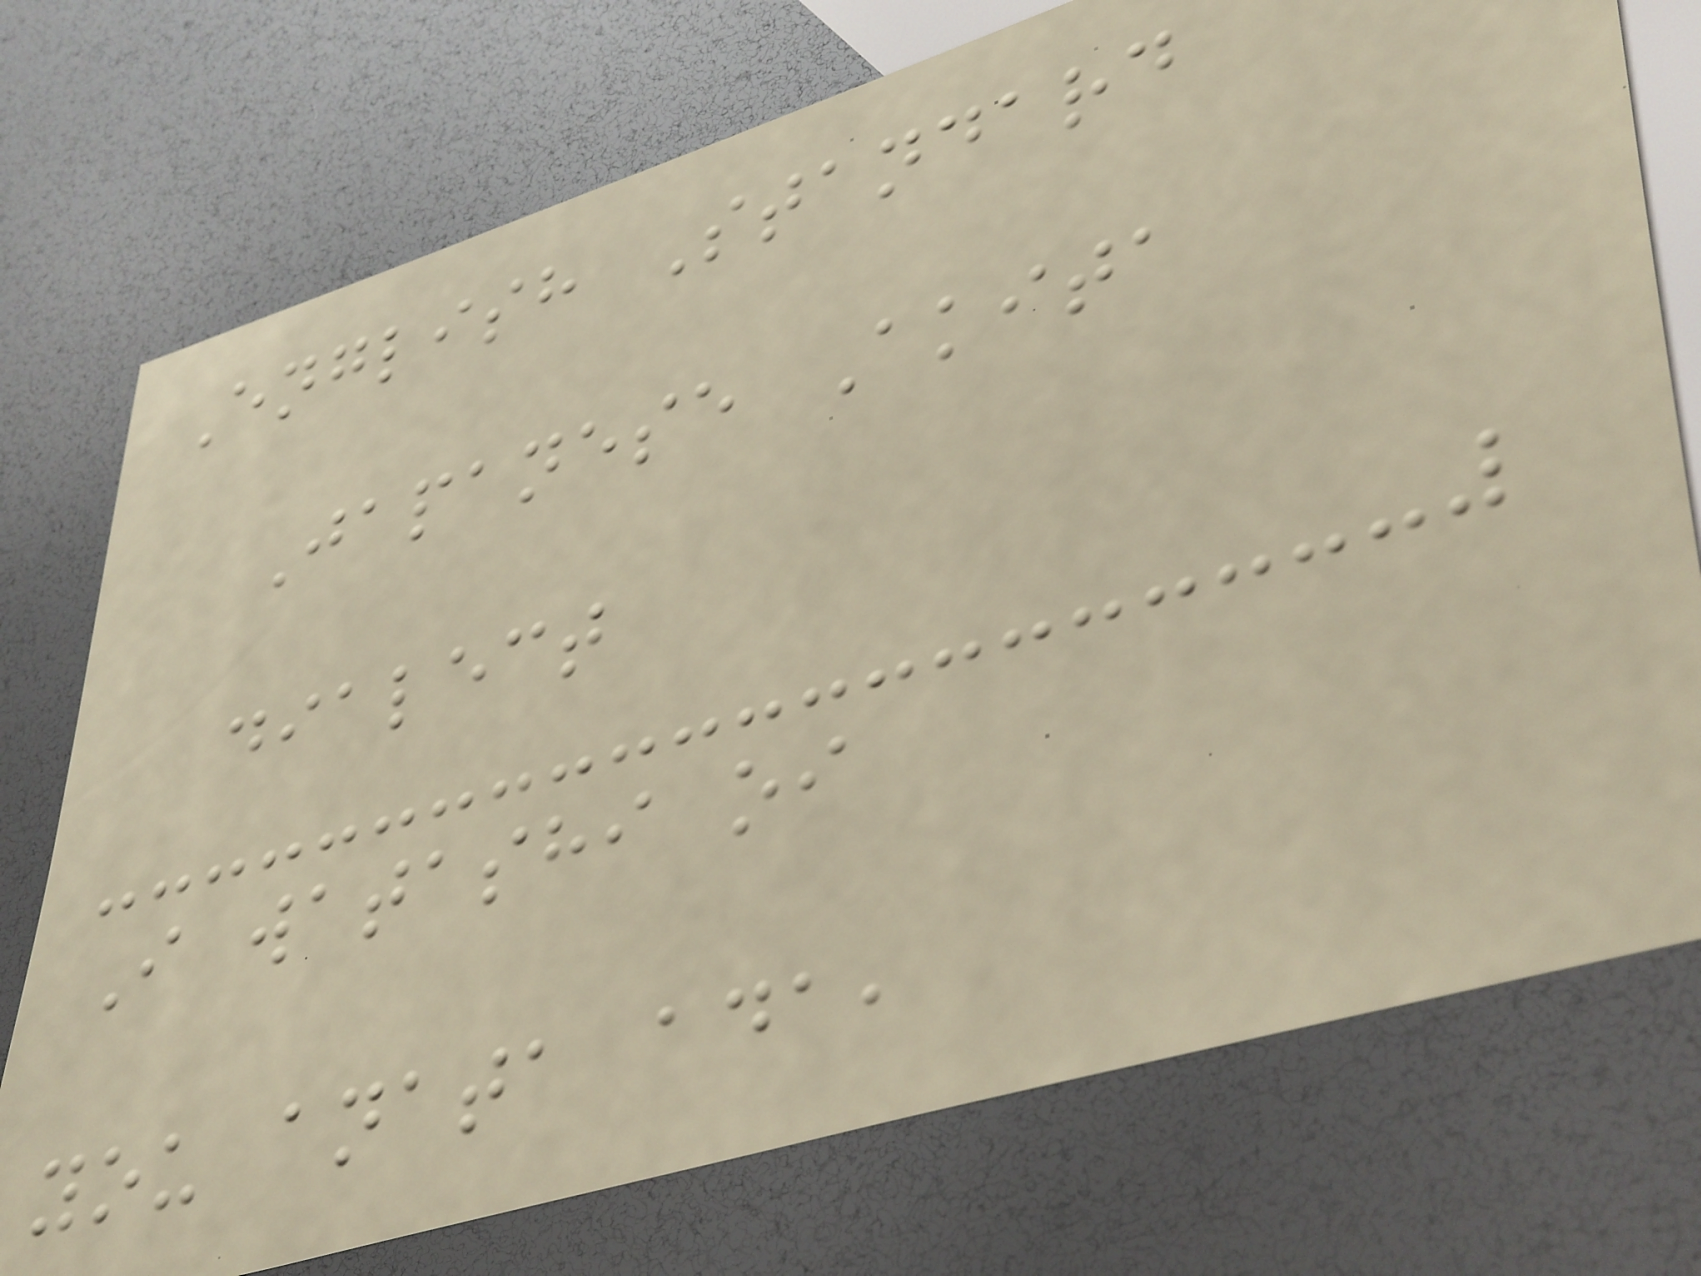English Standard
Japanese Akita
dialect
I watashi oi
you anata ada,
